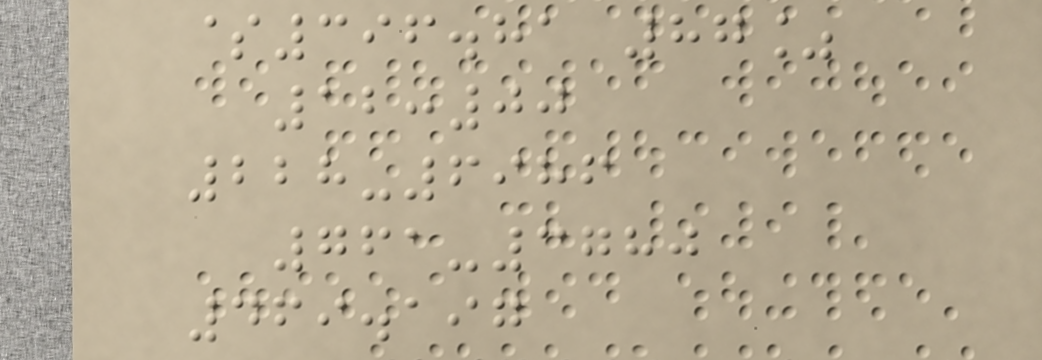$396.81 87%
12:00
228-6986
761-3780
469.197
